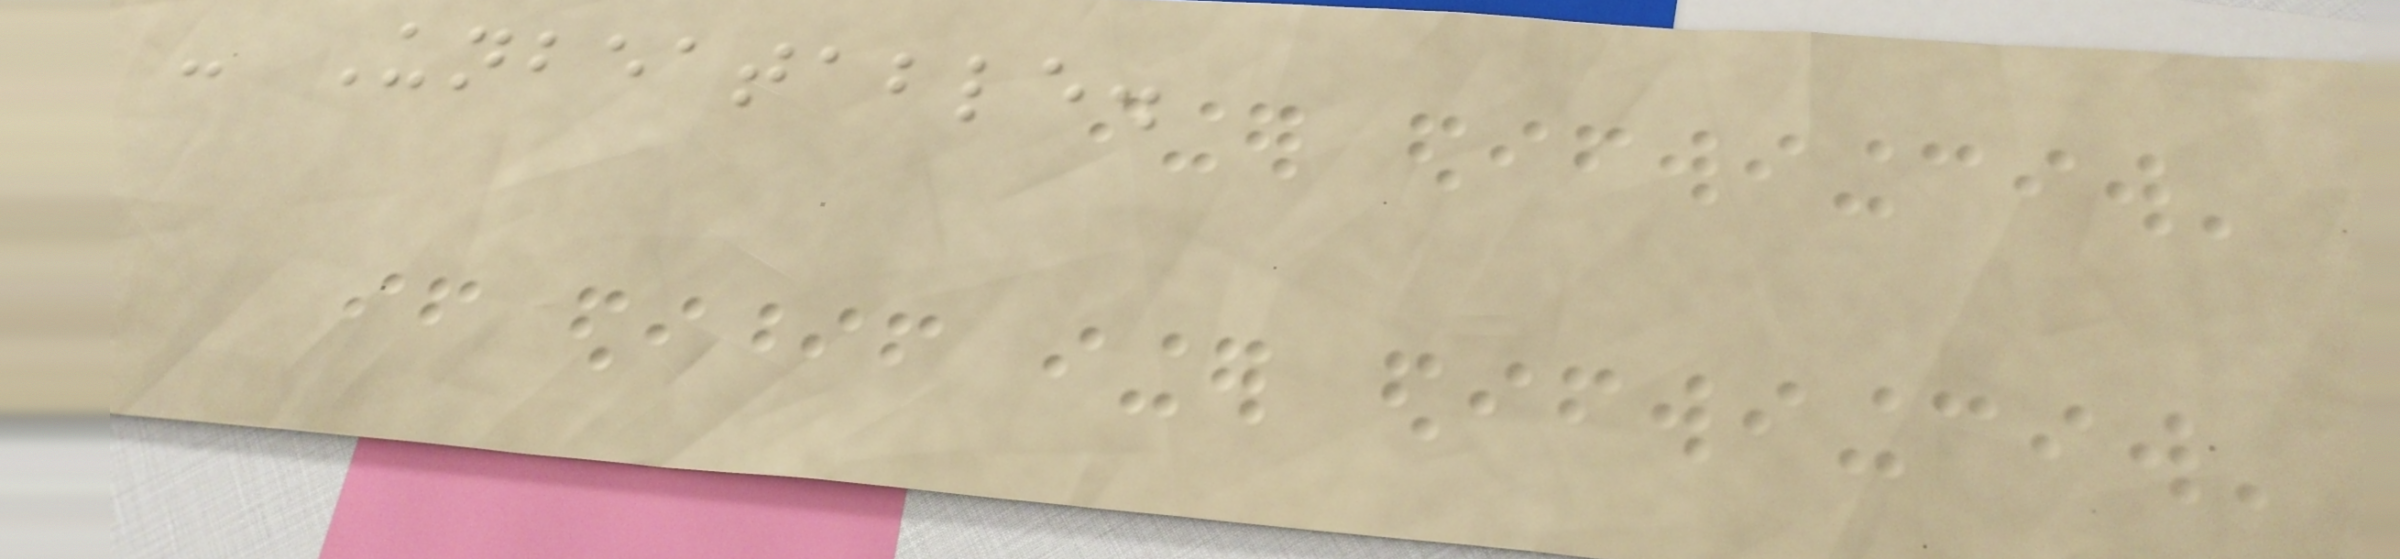- Unbeatable.
